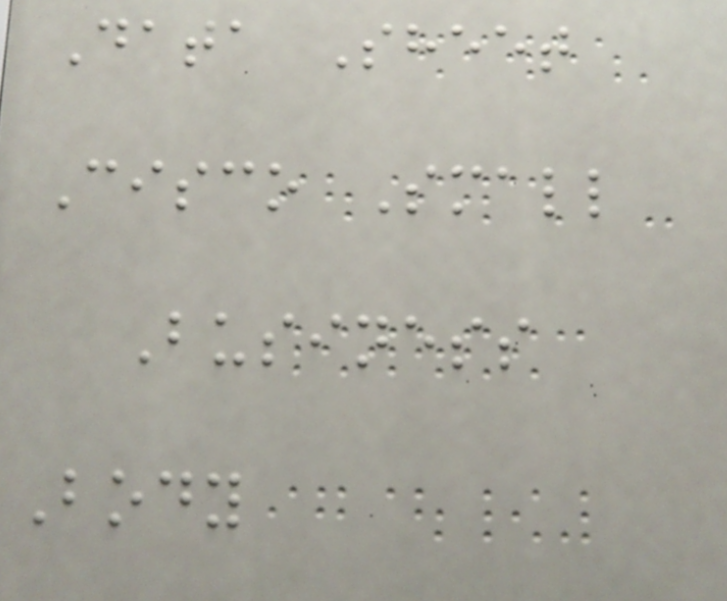Data Sheet
Cisco Small
Business
Body
